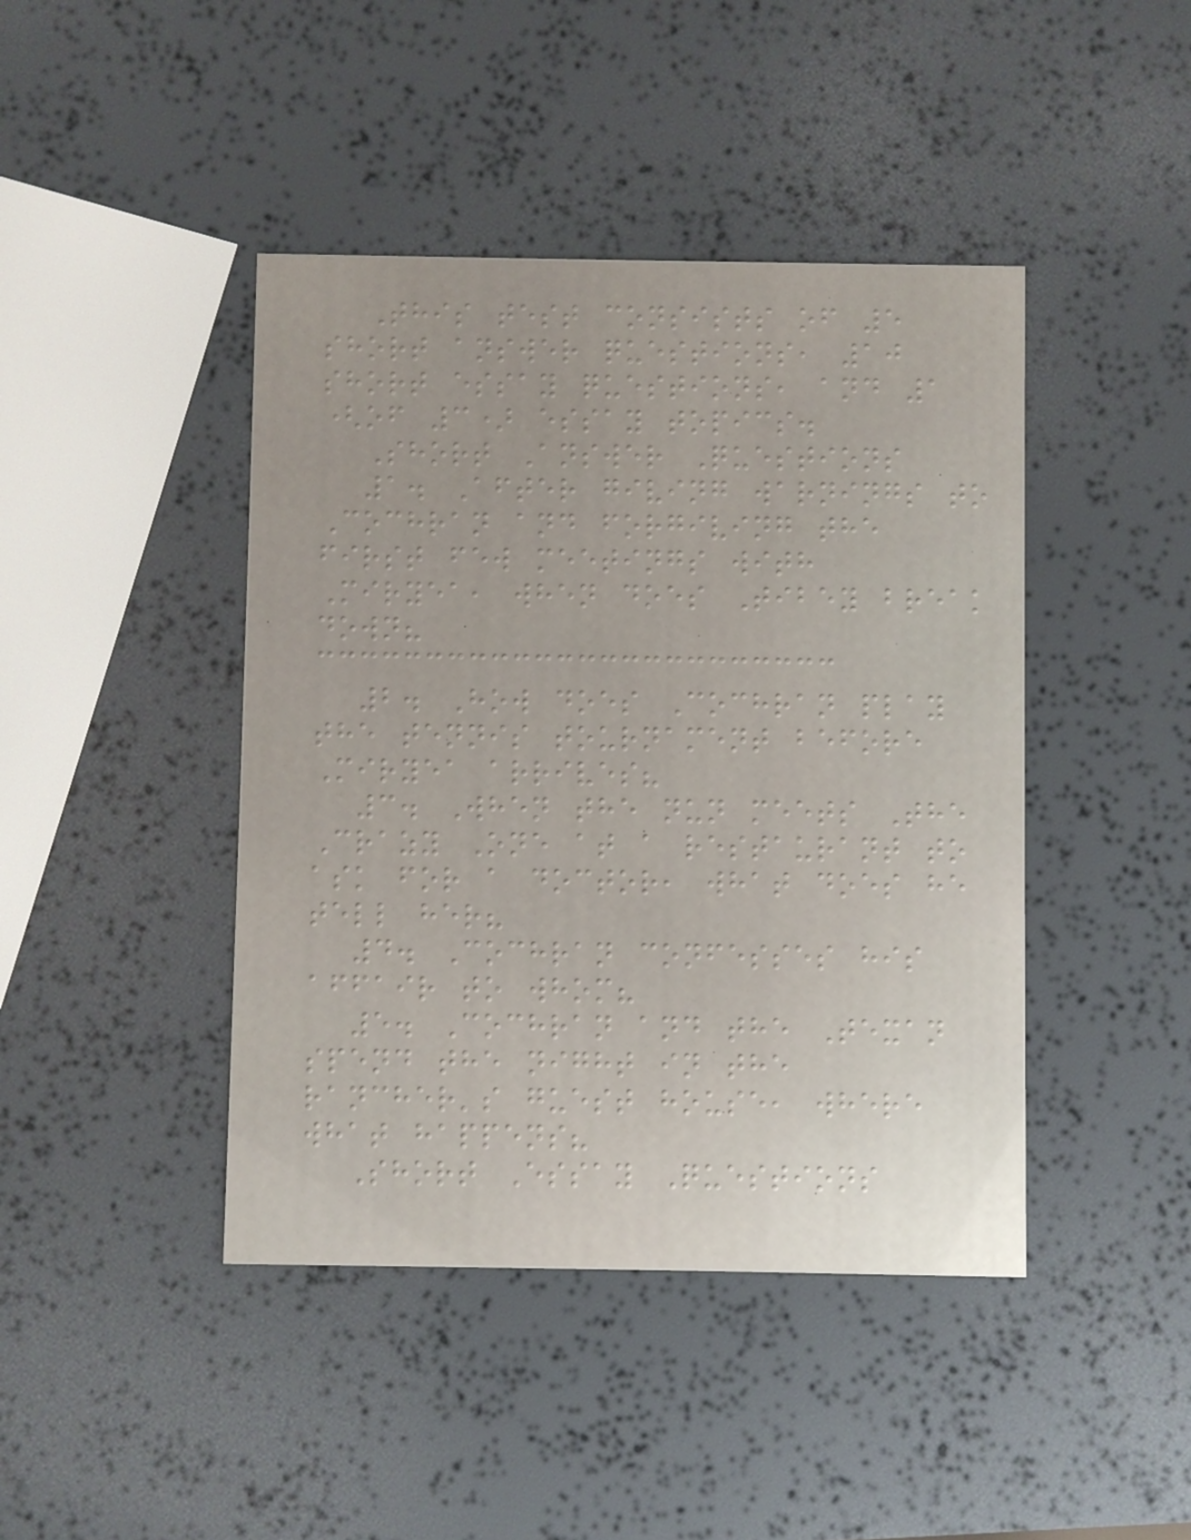This test consists of 5
short answer questions, 10
short essay questions, and 1
(of 3) essay topics.
Short Answer Questions
1. After giving warnings to
Cochran and forgiving the
first few meetings with
Miryea, when does Tibey break
down?
2. How does Cochran play
the tennis tournament before
Miryea arrives?
3. When the nun meets The
Crazy One at a restaurant to
ask for a doctor, what does he
tell her?
4. Cochran confesses his
affair to whom?
5. Cochran and the Texan
spend the night in the
rancher's guest house, where
what happens?
Short Essay Questions
